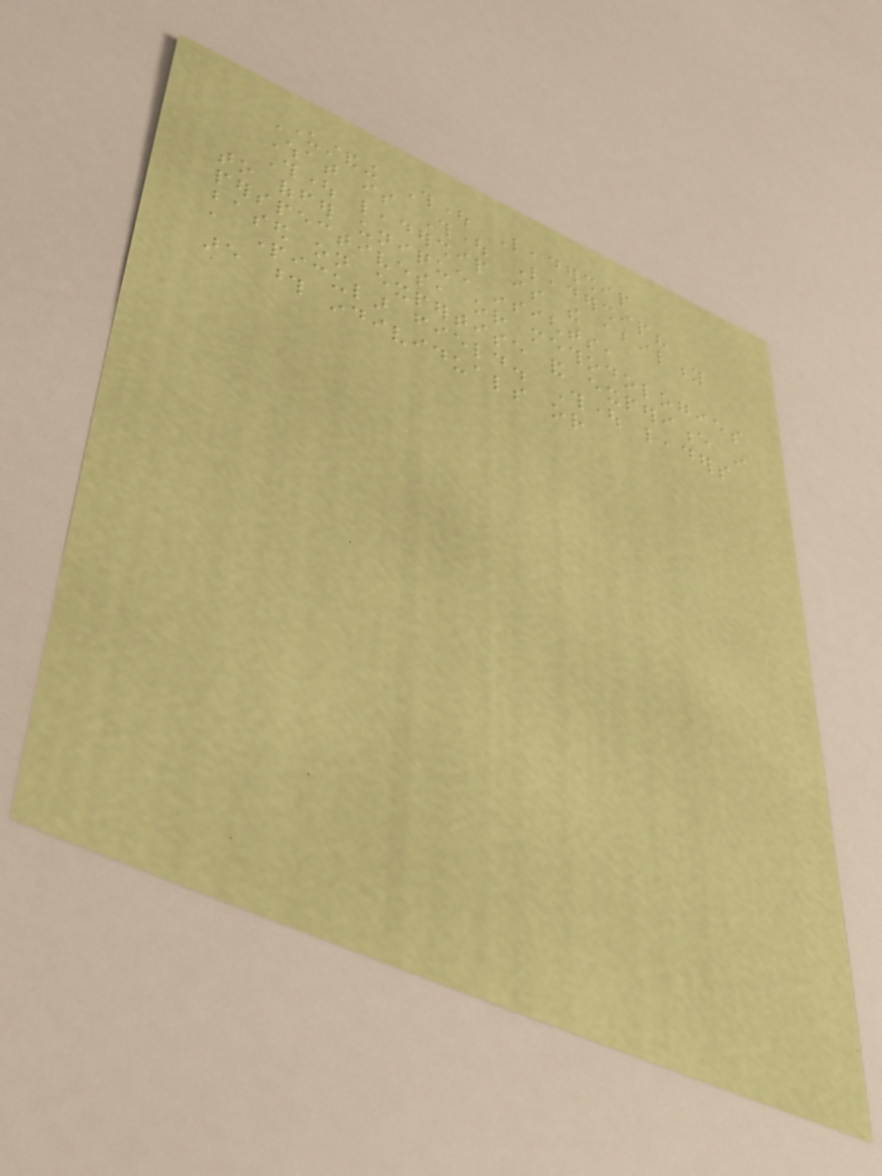Understanding Thought Leadership
What is Thought Leadership?
Thought leadership is the ability
to offer unique insights,
perspectives, or methodologies
based on expertise and experience in
a particular field. Thought leaders
are those individuals or
